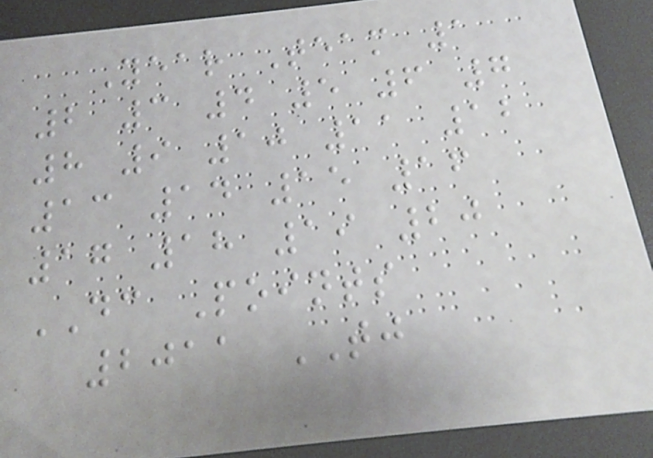Year Team 1
2 3 4 5 6 7
8 9 10 11 12
13 14 15 16
17 18 19 20
DC Points
2011 TJ
